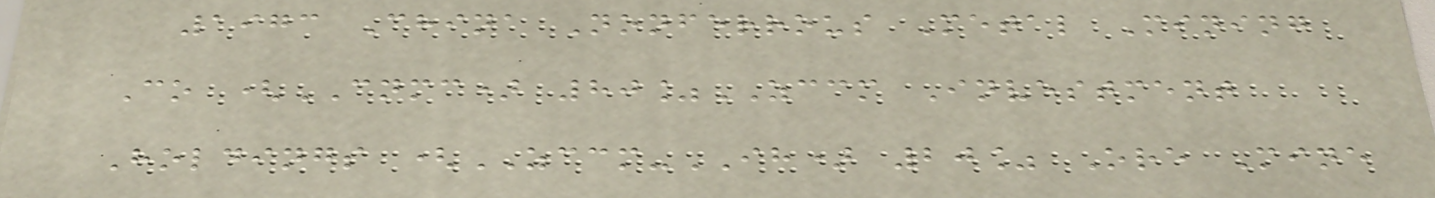1973 China Nonferrous Metal Mining
Co (CNMC) 80%ZCCM Investment
Holdings (ZCCM-IH) 20% Ore Mine
